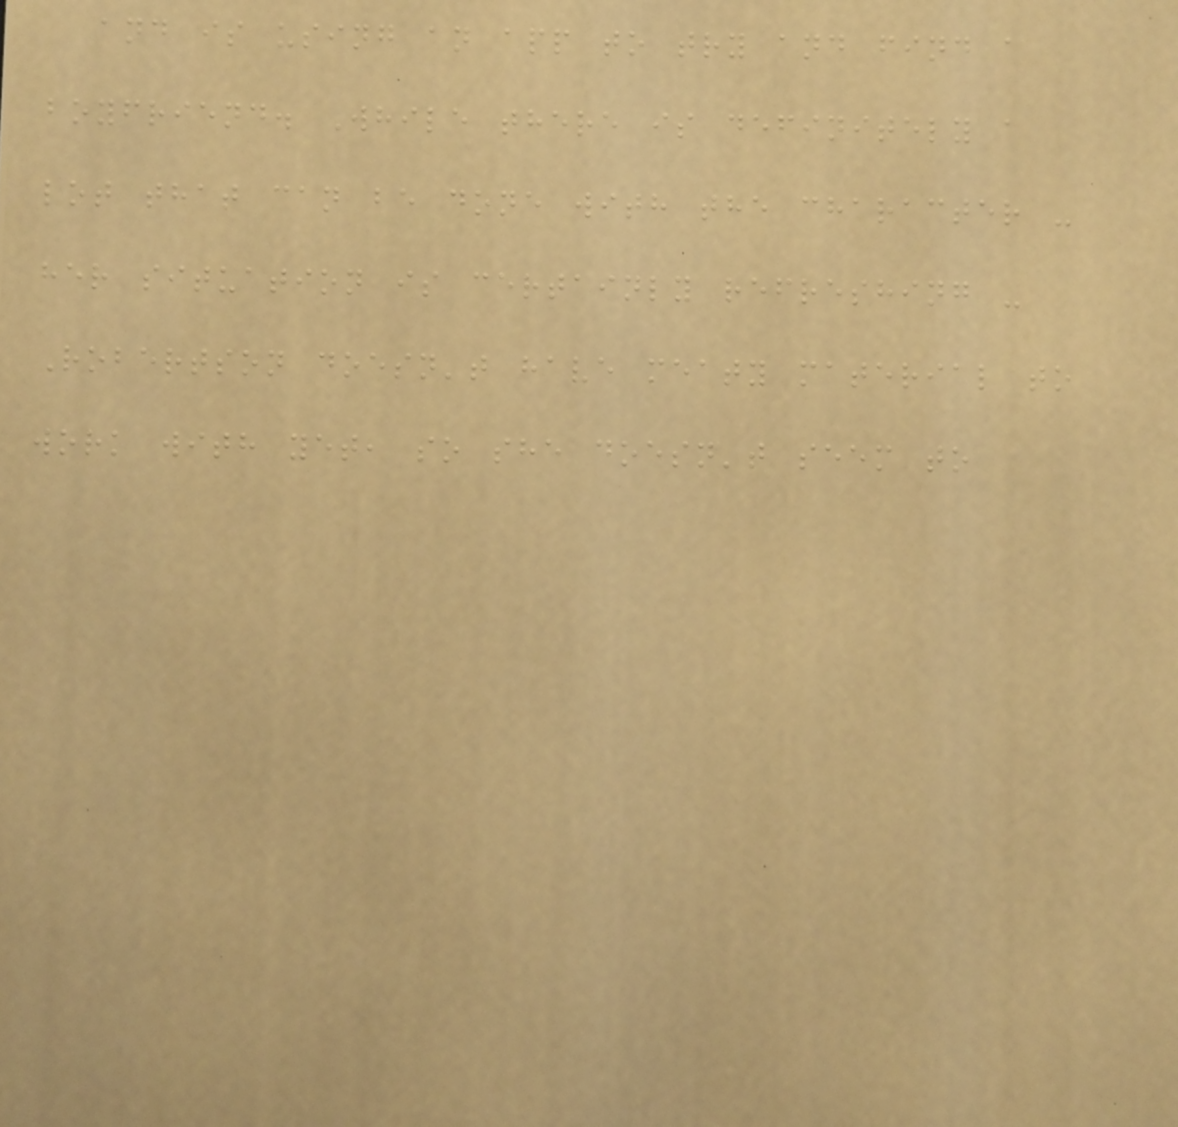and is using an app to try and find a
boyfriend. While there is definitely a
lot that can be done with the character -
her situation is certainly refreshing -
Robertson doesn't have meaty material to
work with yet, so she doesn't seem to
